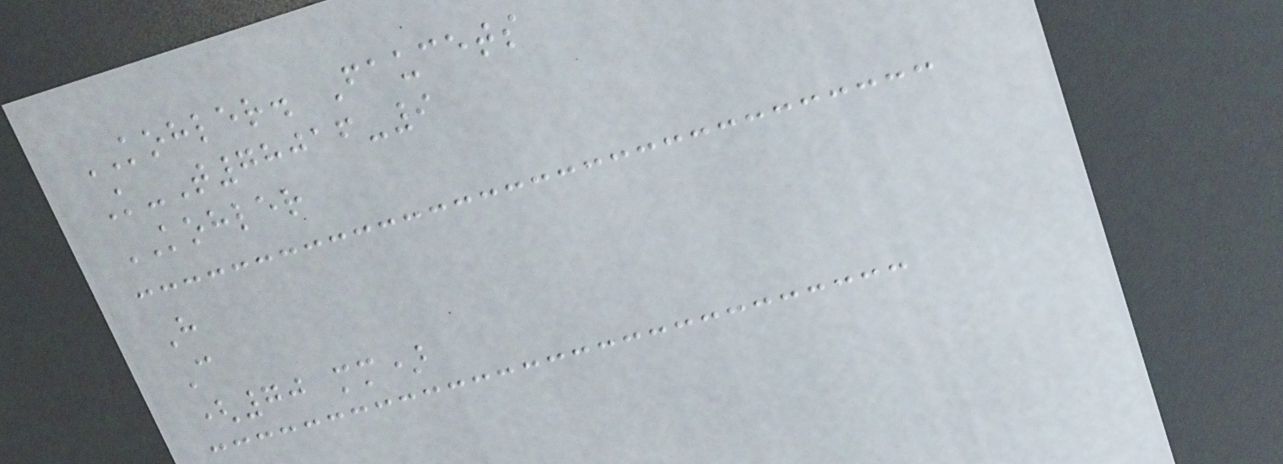KOHLER. Faucets
K-T78016-9
KOHLER
H
C
(70 mm)
